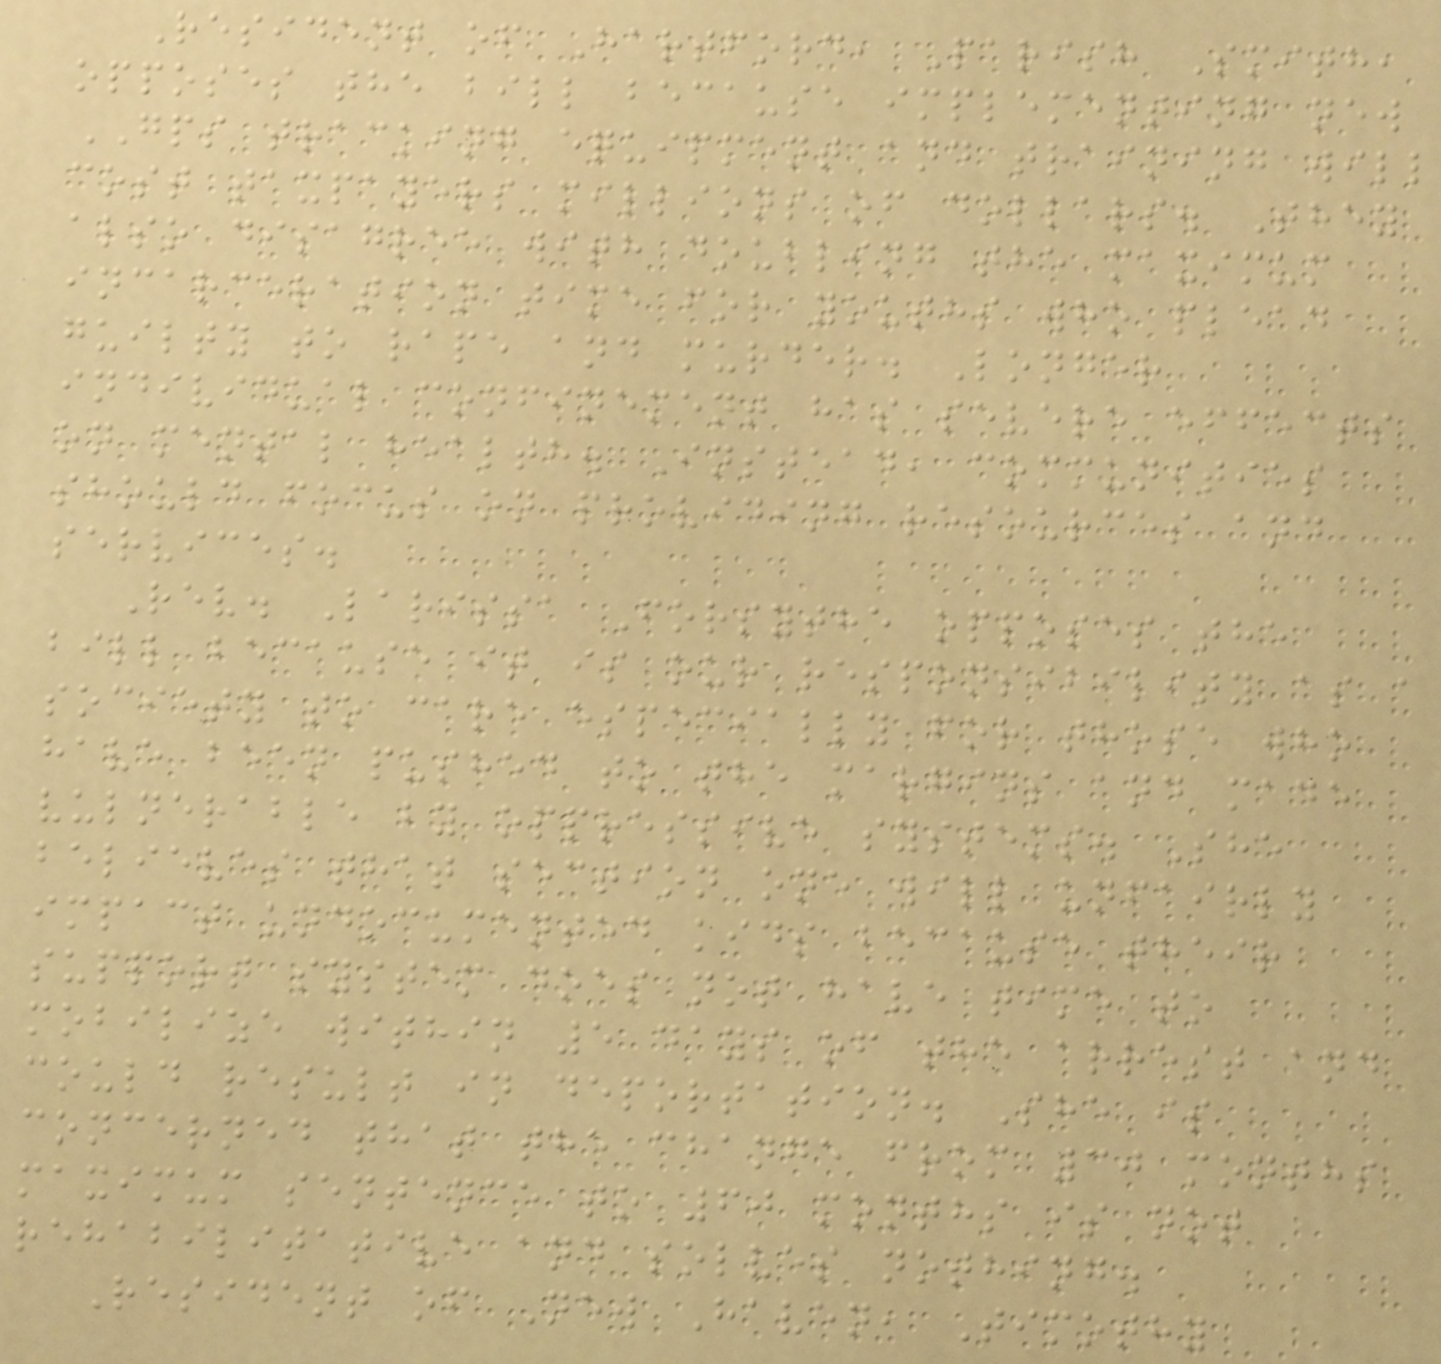Resident of Hartford, Parish Smith,
opposes the bill because implementing new
GPS tracking equipment and training will
cost taxpayers millions of dollars. They
also disagree with doubling the maximum
incarceration time for youths who plead
guilty to rape and murder. Longer
individual confinement has severe effects
on mental health. Instead, communities
should focus on providing resources and
services.
Rev. Larissa Forsythe opposes the
bill because it is our responsibility as a
society to care especially for those who
have been pushed to the margins and made
vulnerable by oppressive systems. She
believes that section one will unfairly
impact undocumented kids because their
support system does not have time to
mobilize within 5 days of the arrest and
could result in deportation. She is
concerned that the change from 30 months
maximum sentence to 60 months is not
rehabilitative and solves nothing.
Resident of New Haven, Timothy
